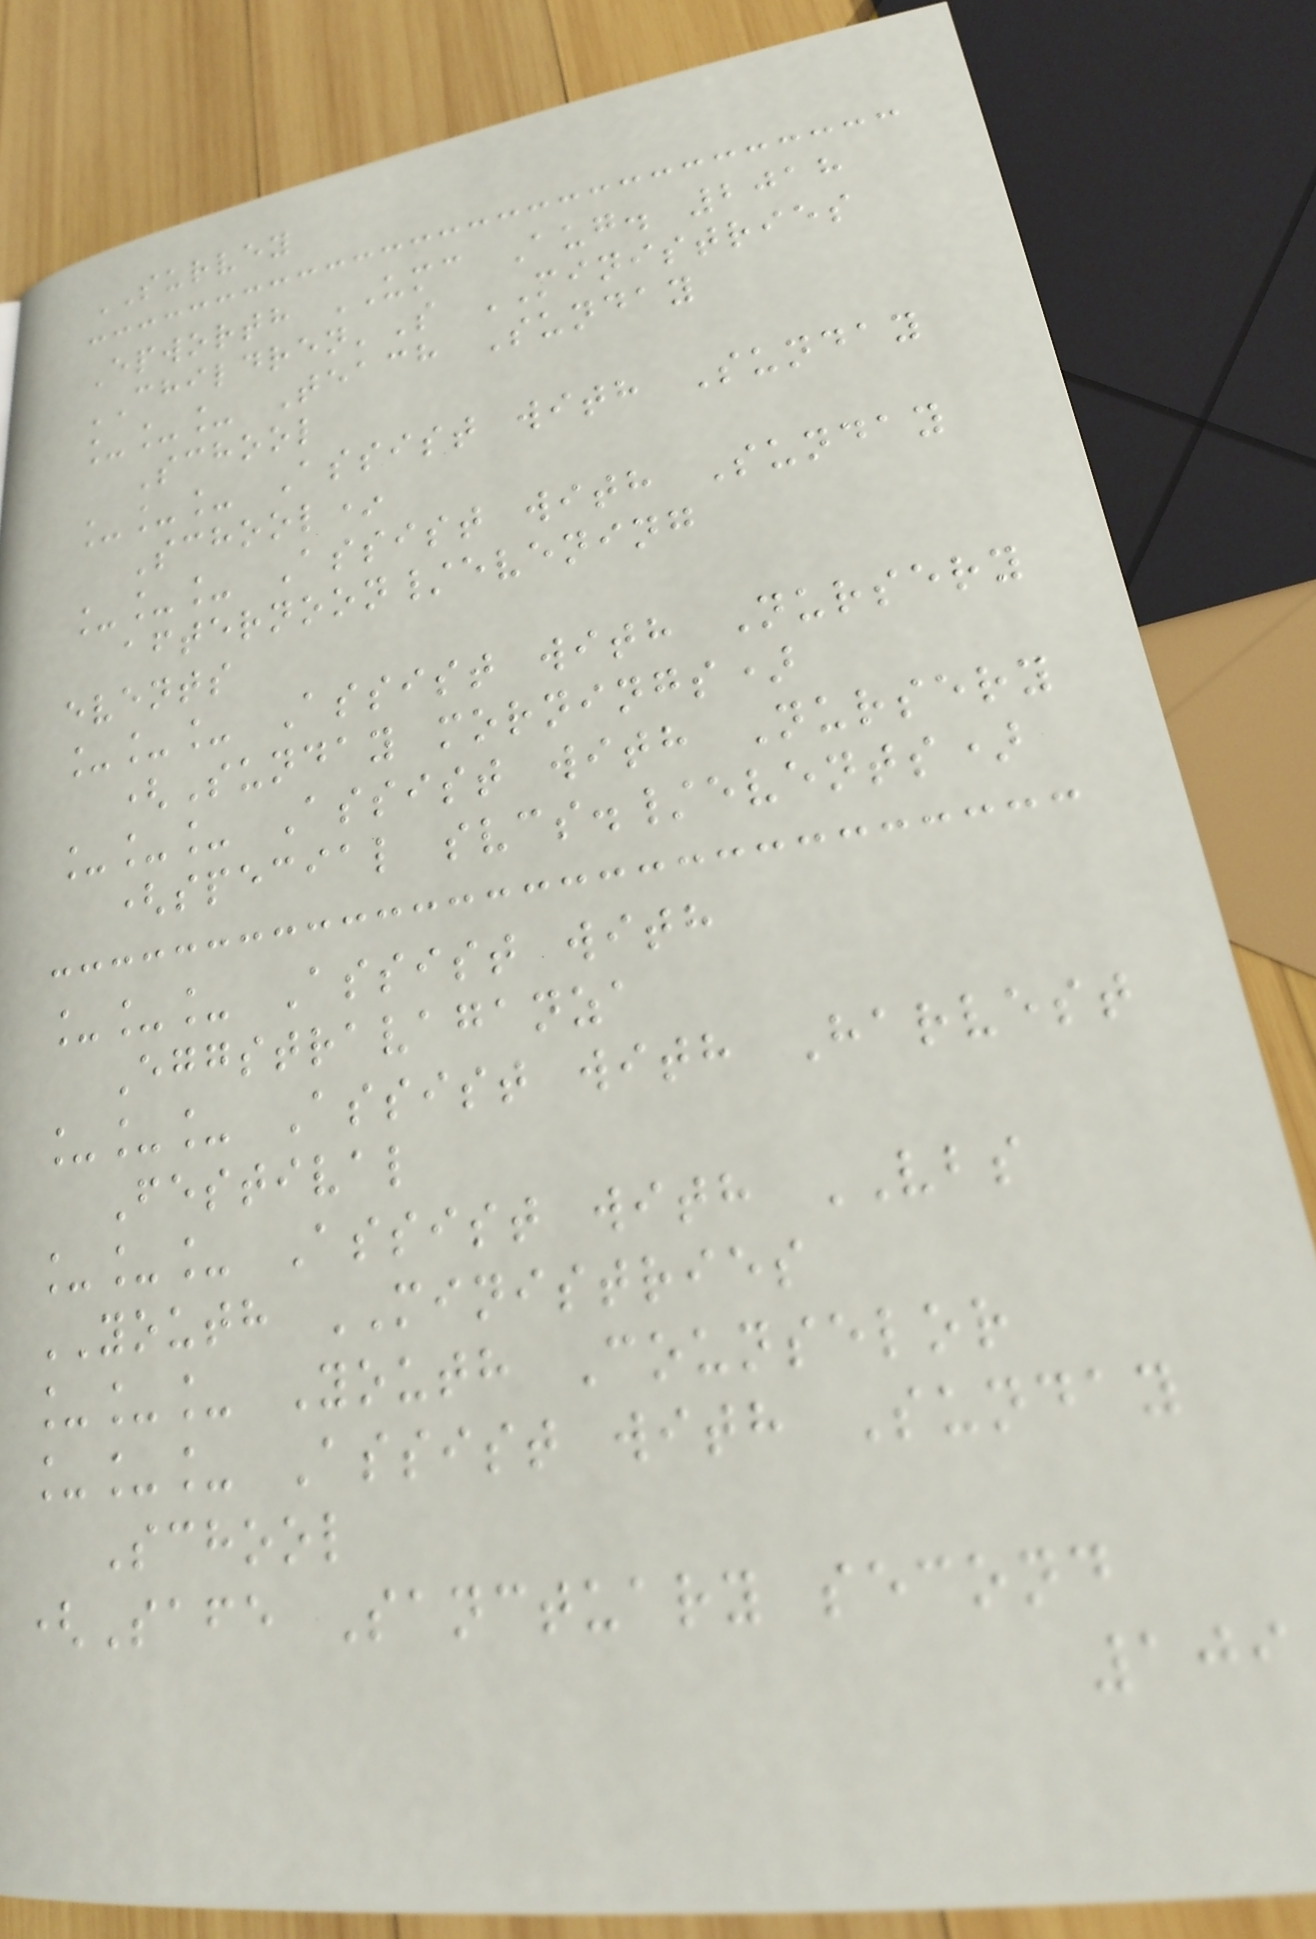SURVEY
Epworth UMC Aug. 2018
CHILDREN'S MINISTRIES
___ Teach Sunday
School
___ Assist with Sunday
School*
___ Assist with Sunday
afternoon/evening
events
___ Assist with Nursery
(Sunday mornings)
___ Assist with Nursery
(special svcs./events)
___ Assist with
Eggstravaganza
___ Assist with Harvest
Festival
___ Assist with VBS
YOUTH MINISTRIES
___ Youth Counselor
___ Assist with Sunday
School
(Safe Sanctuary second
109
